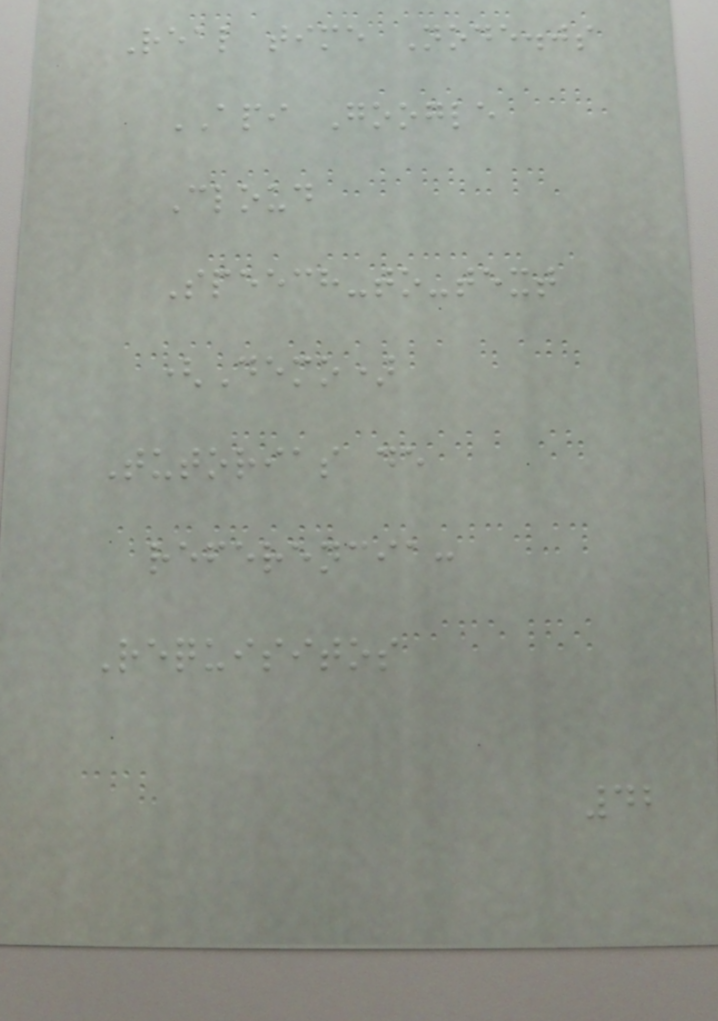Real time Node.js
API Google
Cloud
Speech-to-text
(Demo)
Tutorias de
referencia:
Requisitos
42
